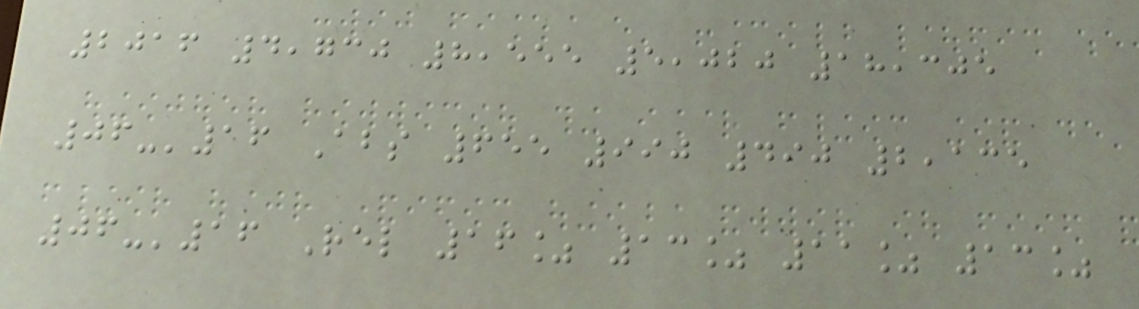2016 4,730 8,555 5,020 18,305
06-'16 Abs 655 990 490 2,135
06-'16 Rel 16% 13% 11% 13%
